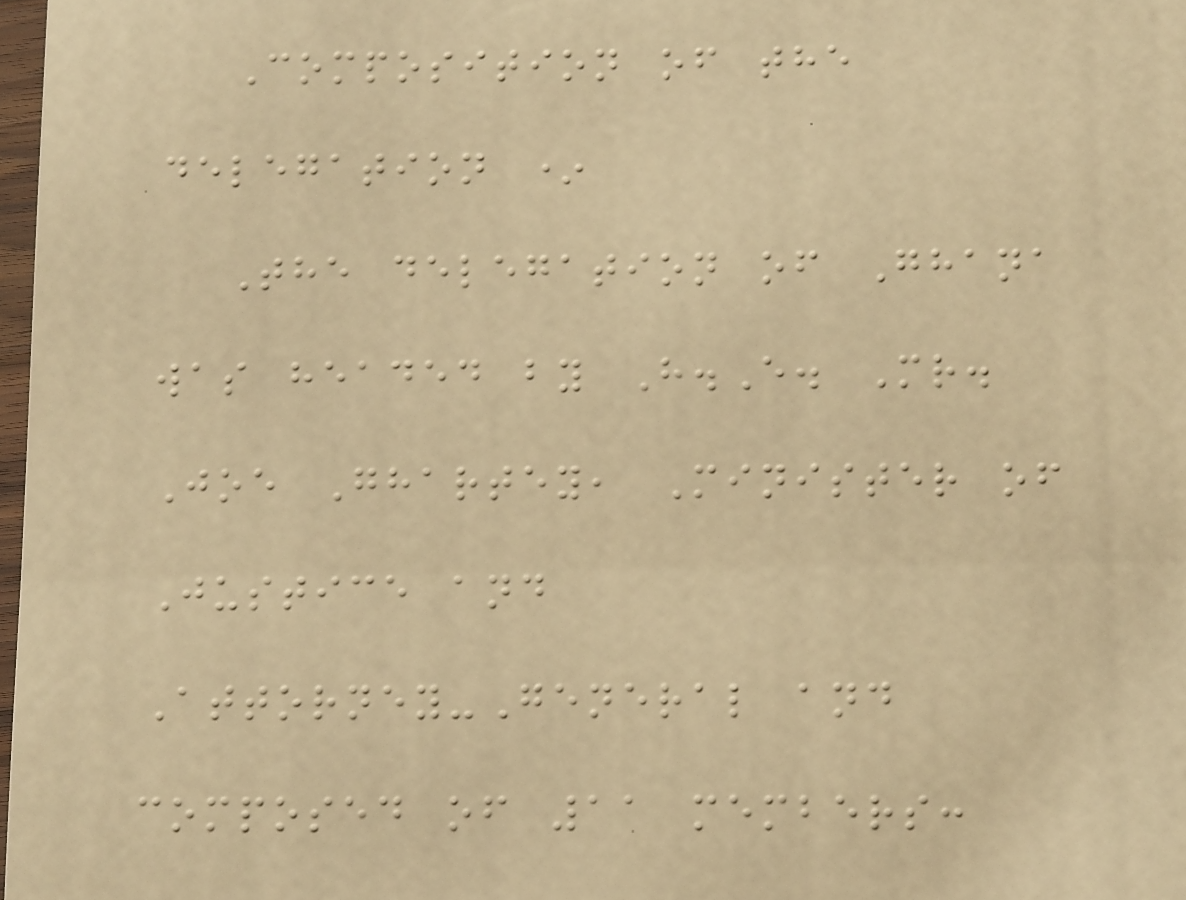Composition of the
delegation *
The delegation of Ghana
was headed by H.E. Mr.
Joe Ghartey, Minister of
Justice and
Attorney-General and
composed of 11 members:
